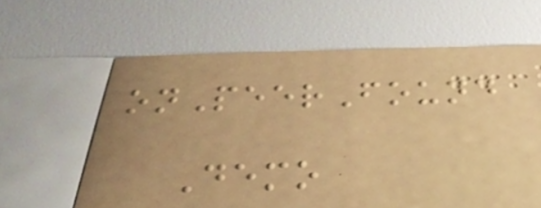onPeerFound
Demo
